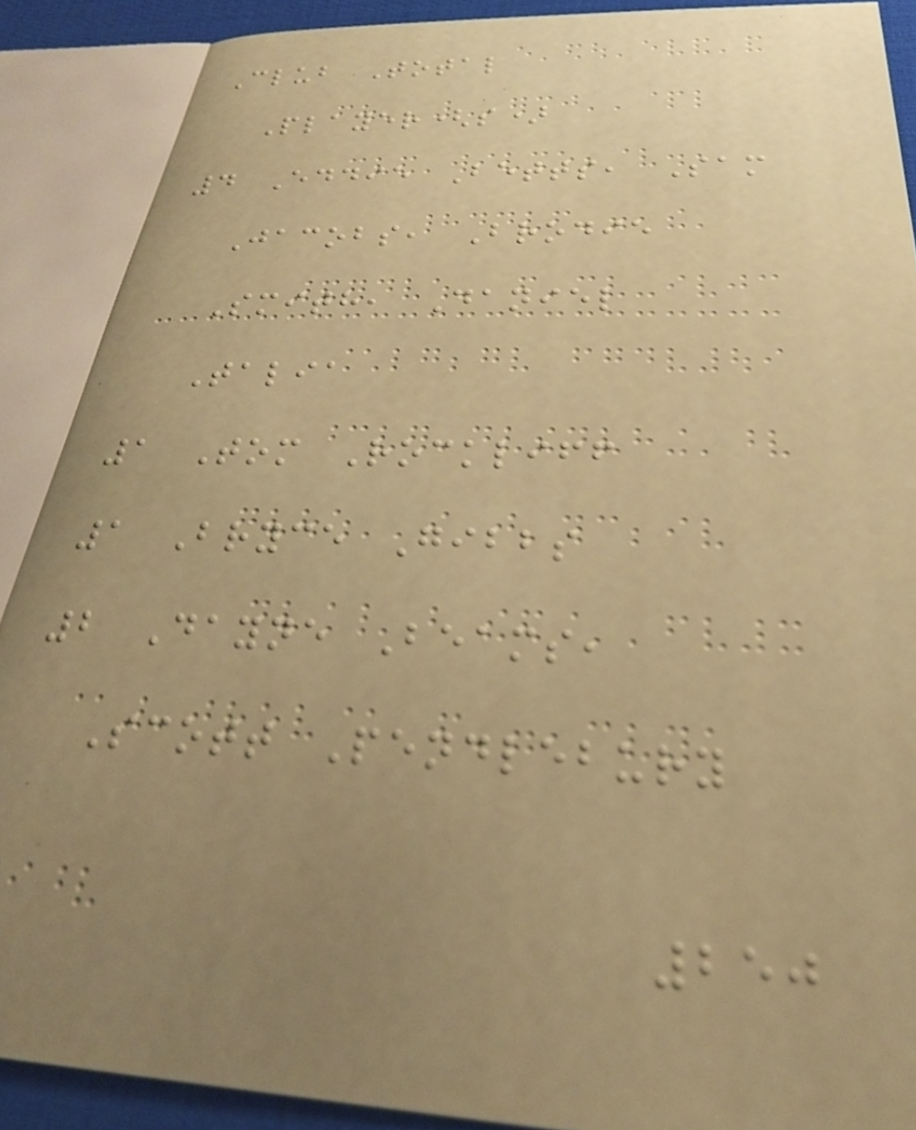Club Total
Player(s)
4 Eddie Betts, Sam
Jacobs, Brodie
Smith, Daniel
Talia
1 Tom Rockliff
1 Bryce Gibbs
2 Dayne Beams,
Scott Pendlebury
250
